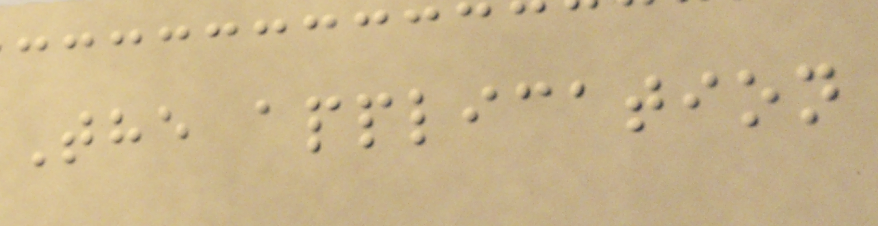The application
